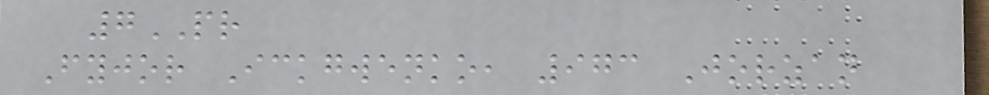7PR
Fyjor Ickgwenko, 973 Jorzan
